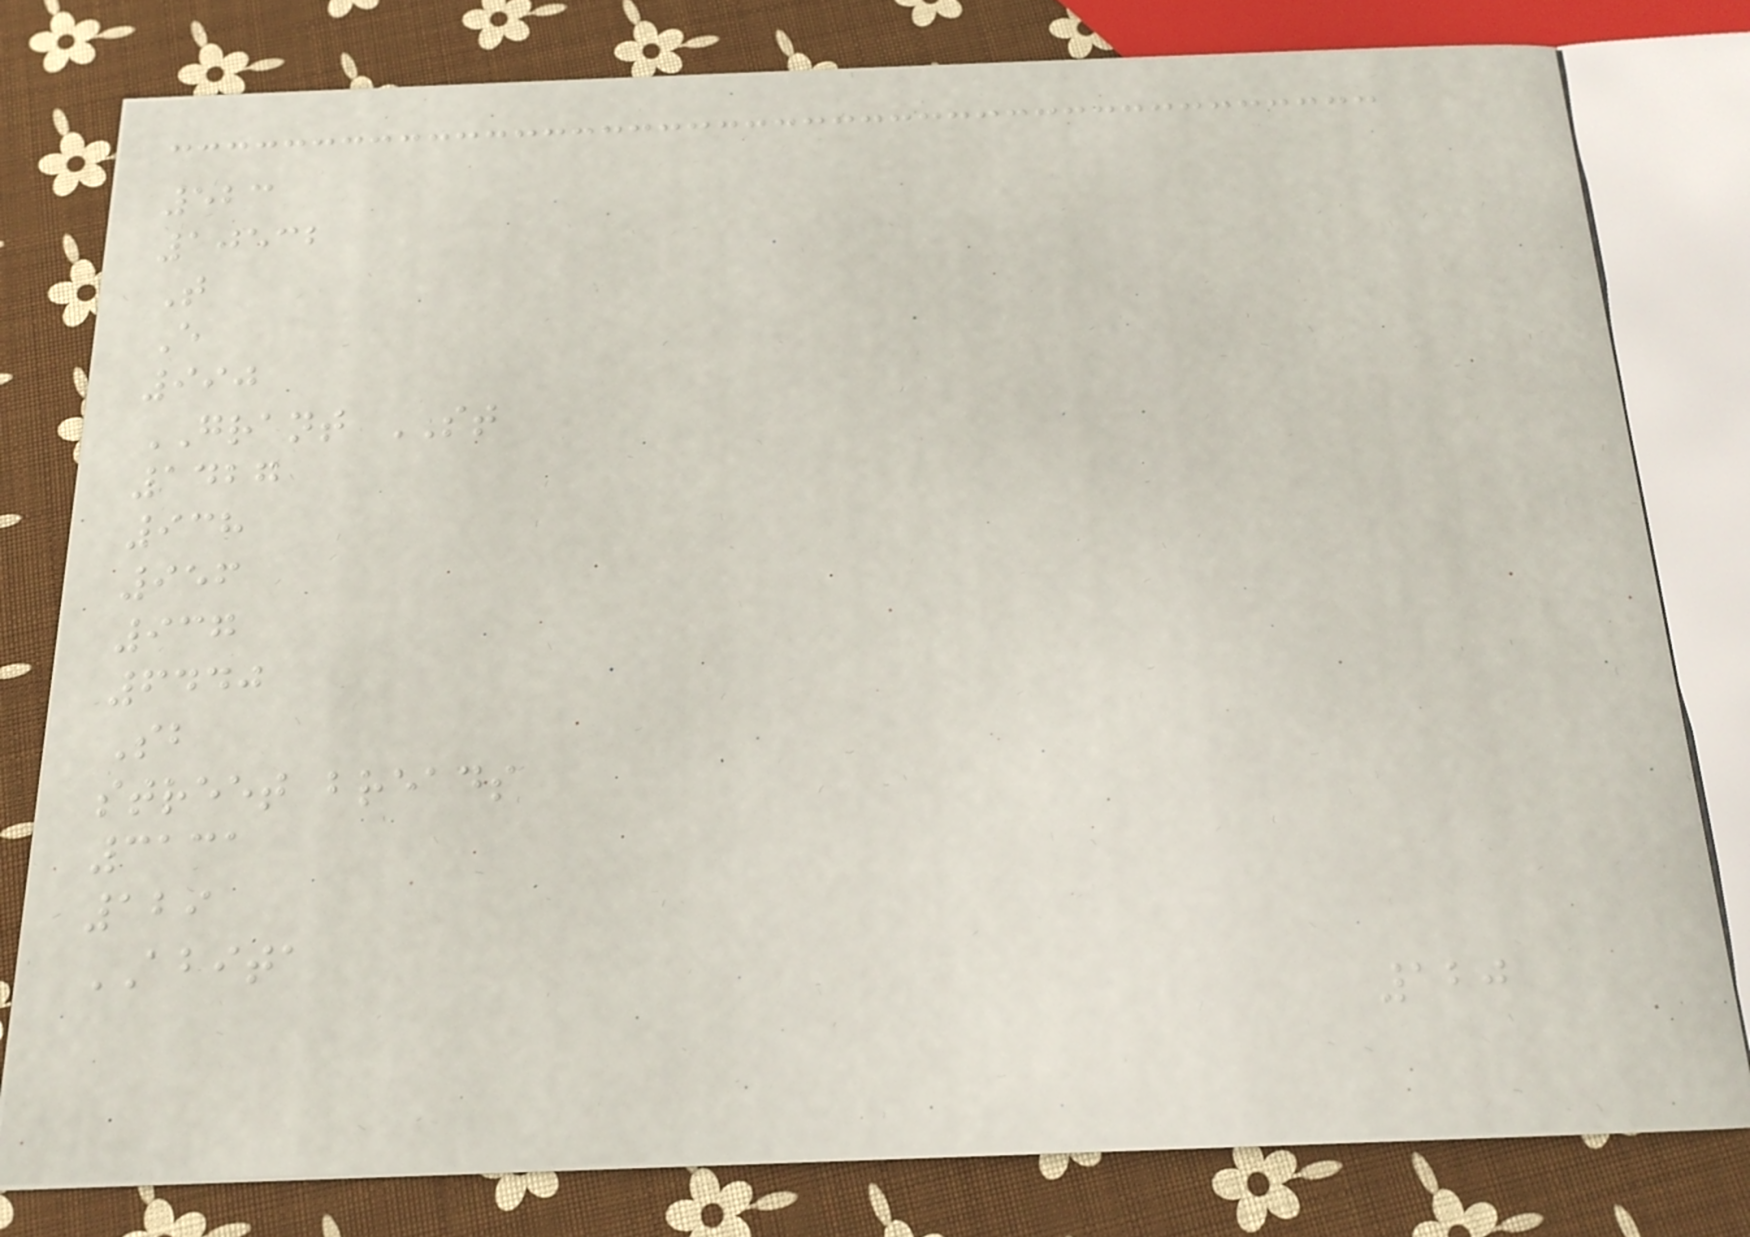523
10532
T
E
990
GRANT ST
1427
938
956
937
6440
Sb
street breads
3131
129
ABITA
120
